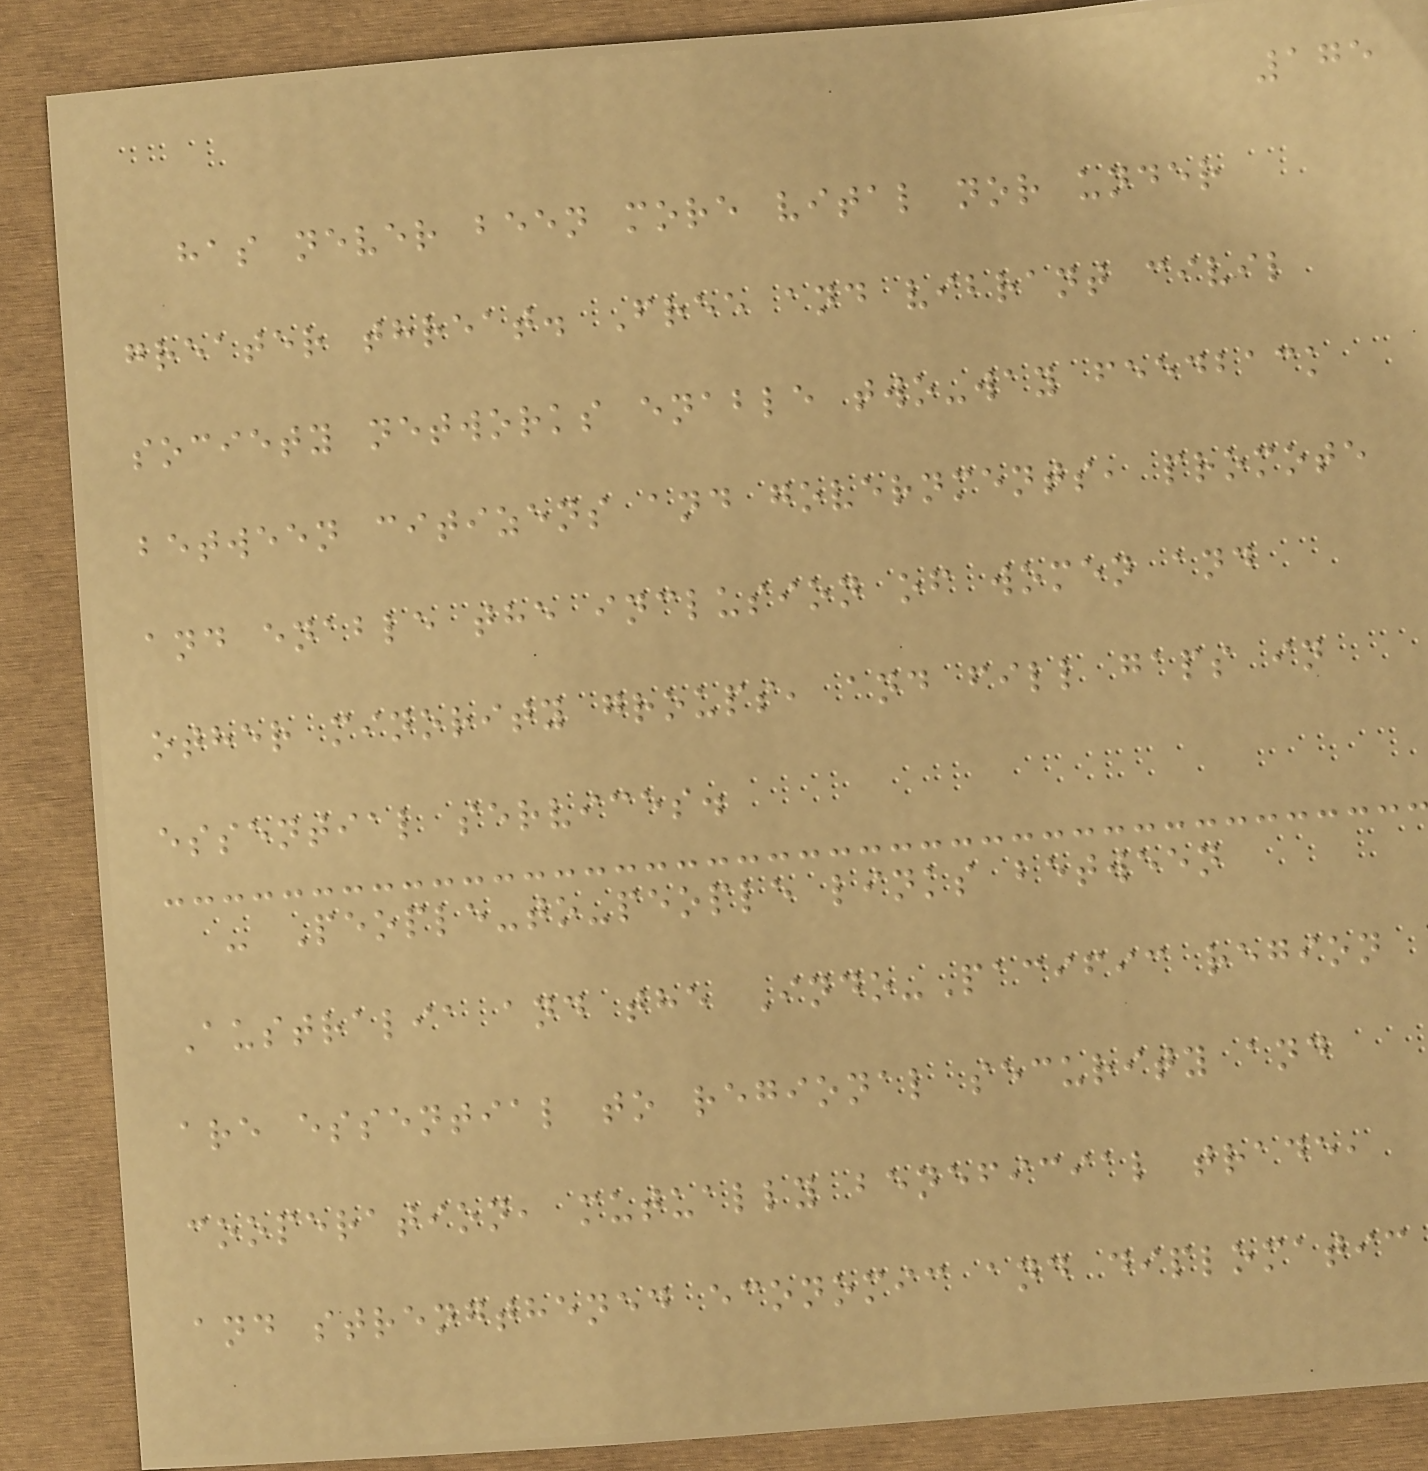175
has never been more vital nor under
greater threat. Free and vibrant civil
society networks enable two-way feedback
between citizens and governments, promote
and enable the inclusion of women and
other minority groups, and fill gaps in
essential services.
- People-to-people links between
Australia and the Indo-Pacific region
are essential to regional security and
cooperation, mutually beneficial trade,
and strengthened economic and diplomatic
